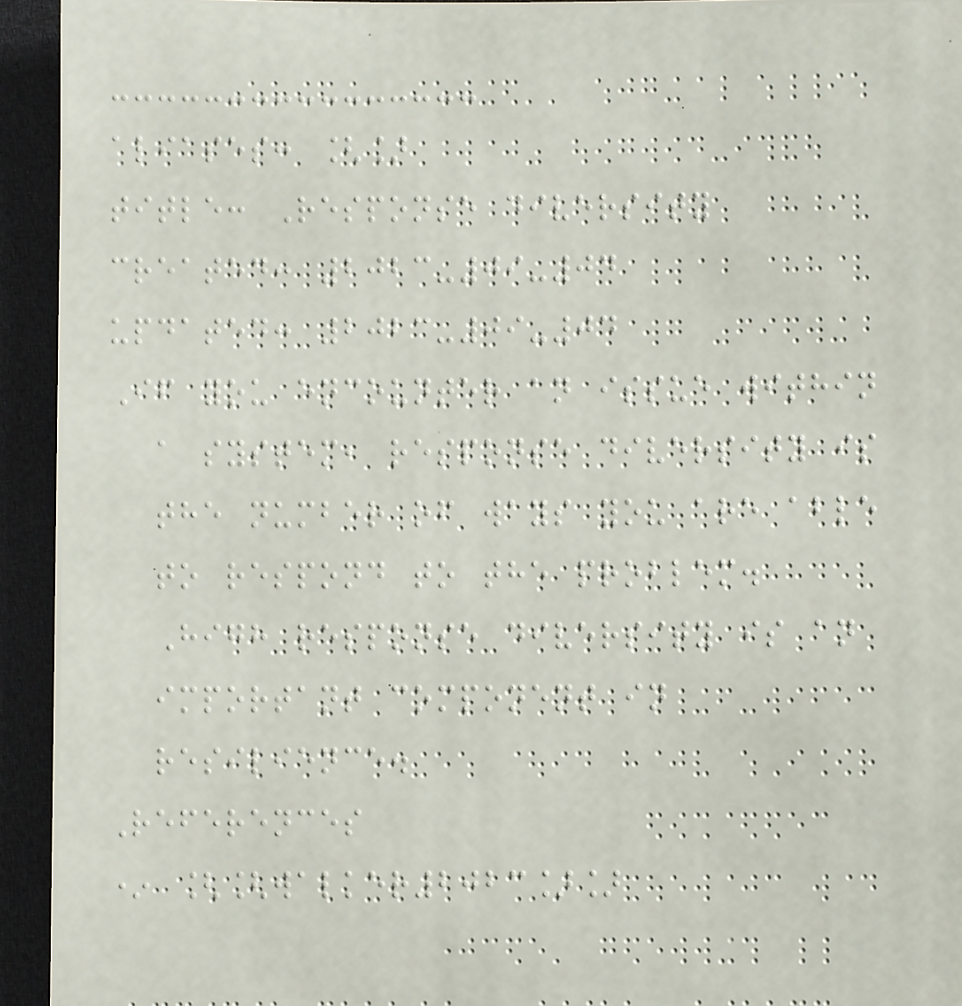aliases: []
title: Response diversity
created: 2023-09-04
updated: 2023-09-04
If you encounter an issue within
a system, response diversity is
the number of ways you are able
to respond to the problem.
High response diversity is an
important component in
resilience.
References
* [[walker2023]]
